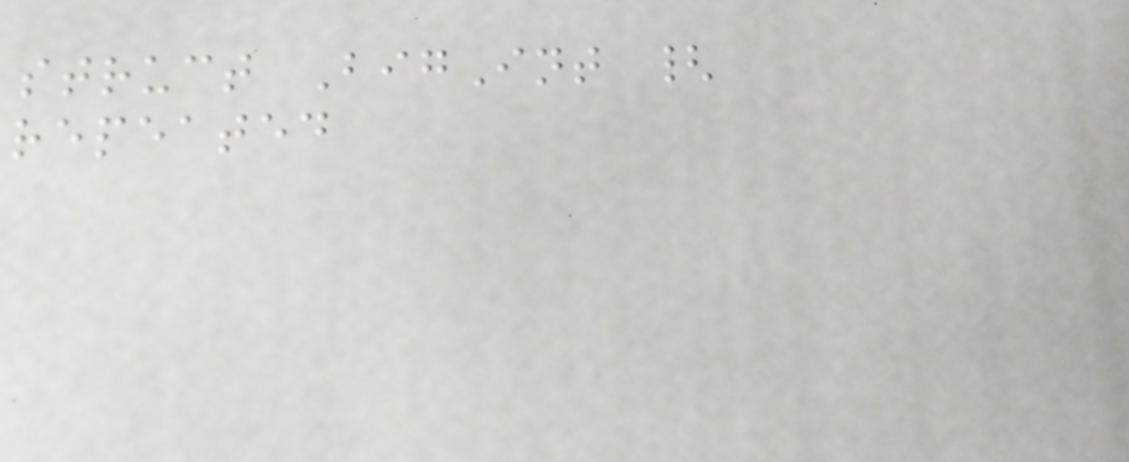struct BigInt {
repeated
